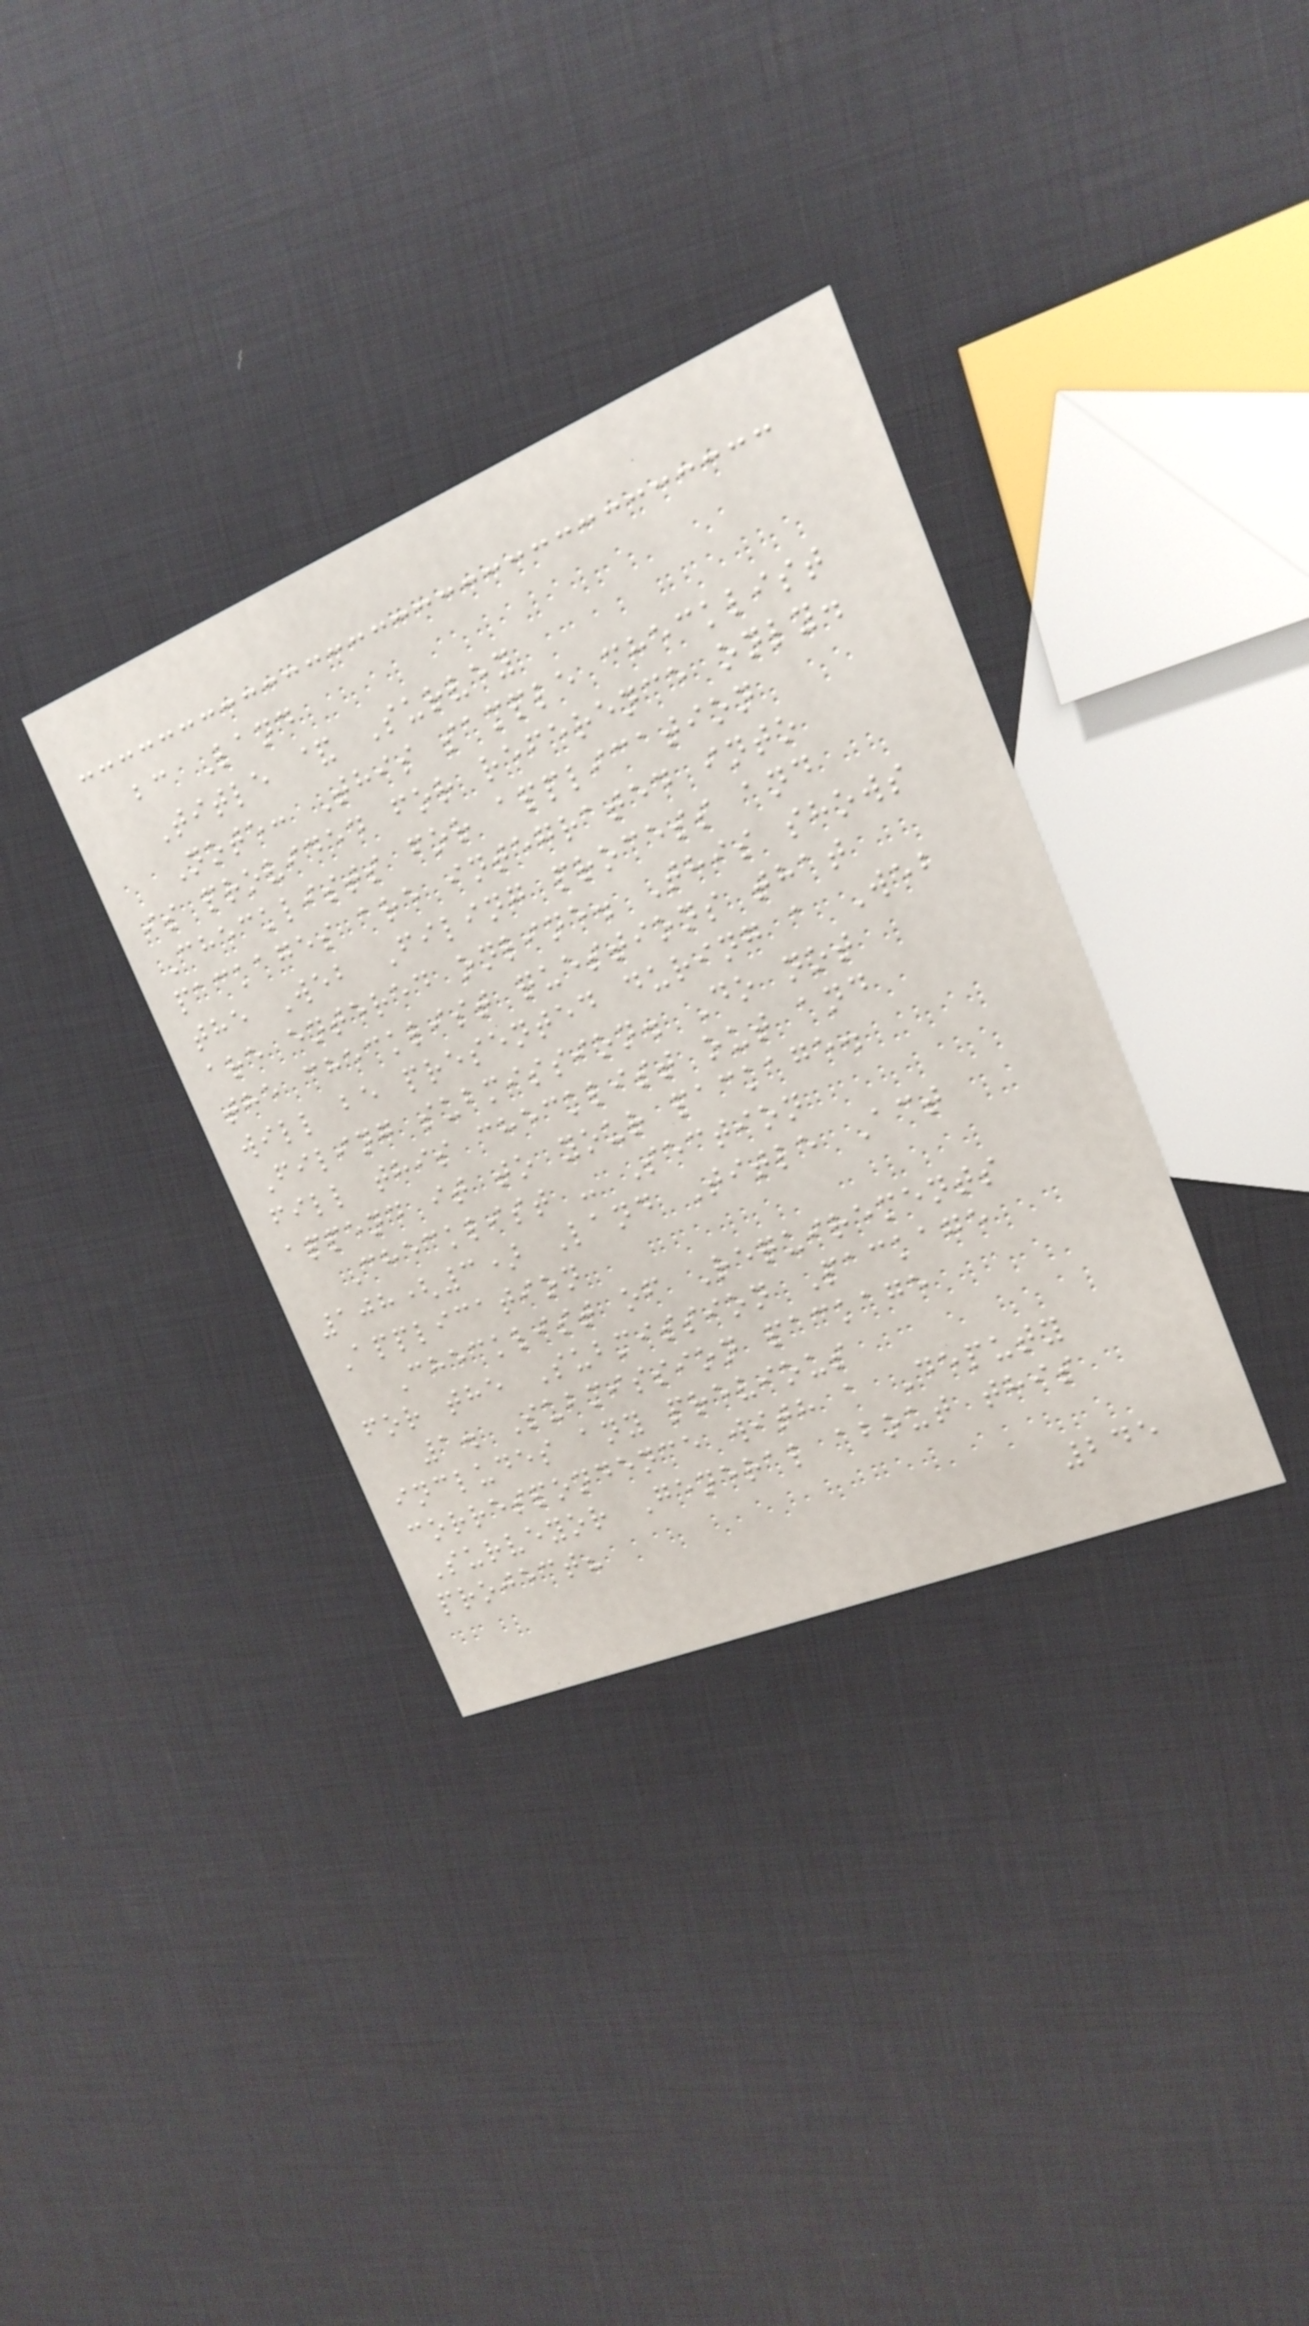bc Land
Title & Survey
Note: This sample checklist
is provided for reference only.
Checklists for application
packages are integrated into
the Web Filing process and
are entered online. This shows
the checklist questions that
will be presented during a Web
Filing submission. Do not
fill this checklist out and
append it to your package.
Checklist - Section
108(3) Land Title Act
Application
Checklist of Requirements
for the Submission Package
1. Submission package
includes any previous
correspondence with a Deputy
Surveyor General about this
project?
245
